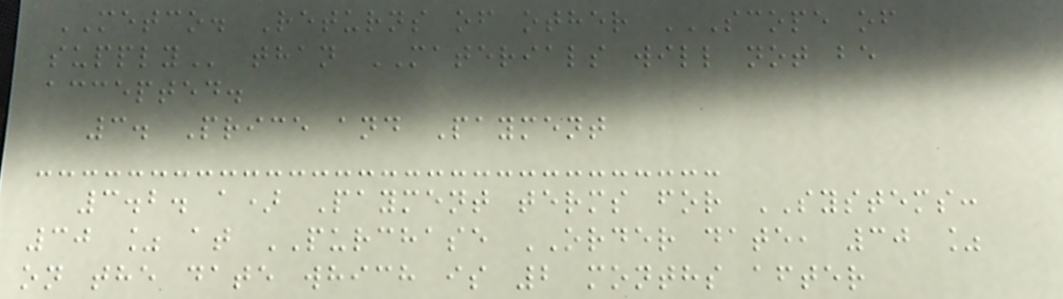METCO. Returns of other SCOPE OF
SUPPLY than MATERIALS will not be
accepted.
3. Price and Payment
3.2. a) Payment terms for SYSTEMS:
30 % at PURCHASE ORDER date, 30 %
on the date which is 2 months after
